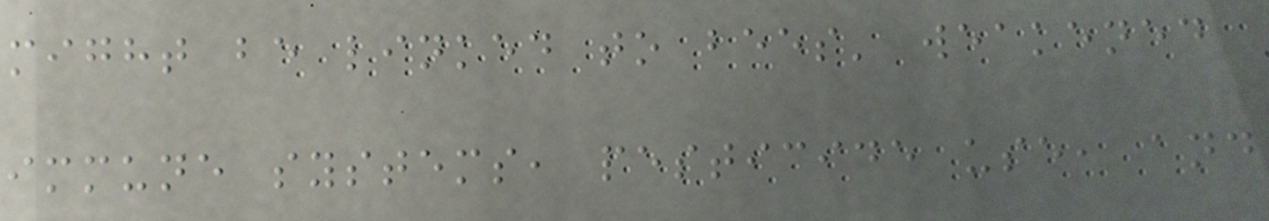might be linked to bees' weakened
immune systems, pesticide use, and
